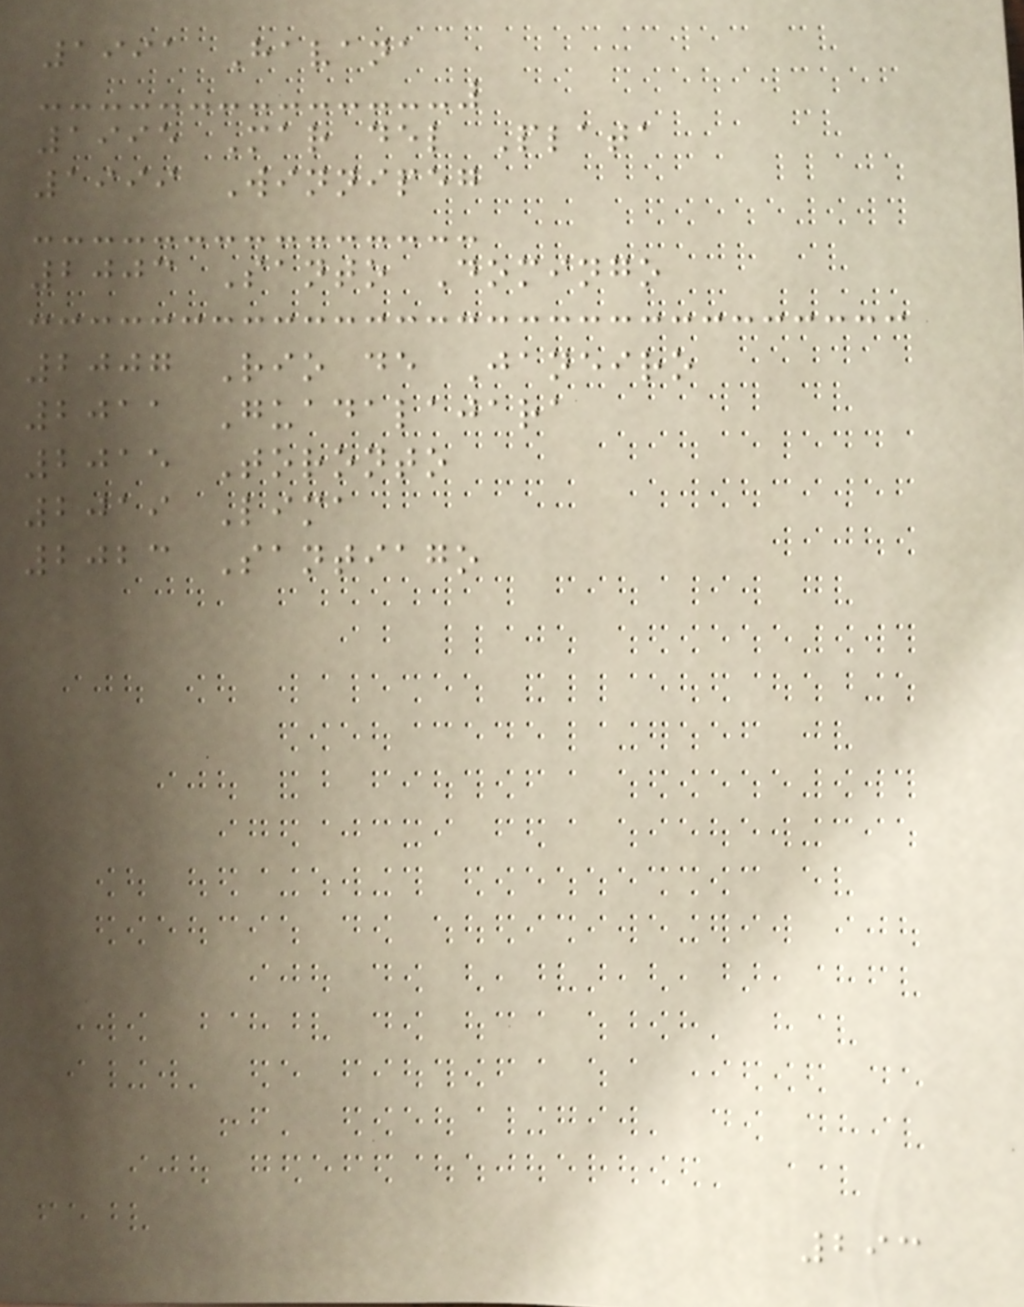1991 Havana
1995 Mar del Plata
1999 Winnipeg
2003 Santo Domingo
2007 Rio de Janeiro
2011 Guadalajara
2015 Toronto
2019 Lima
2023 Santiago
293
